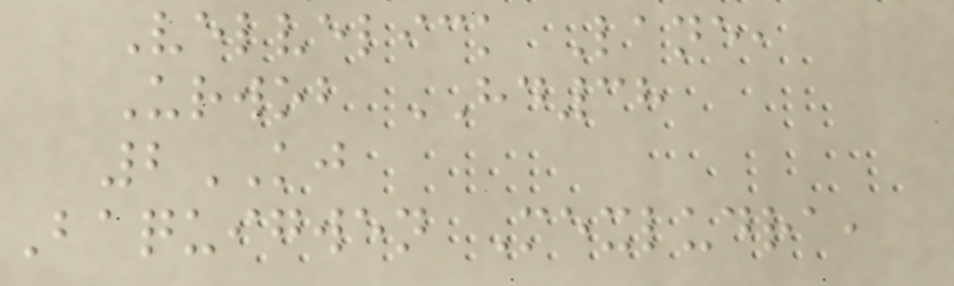Velvelick Lane,
Urwob HD38
2KJ
Baquigwen Mexludra,
